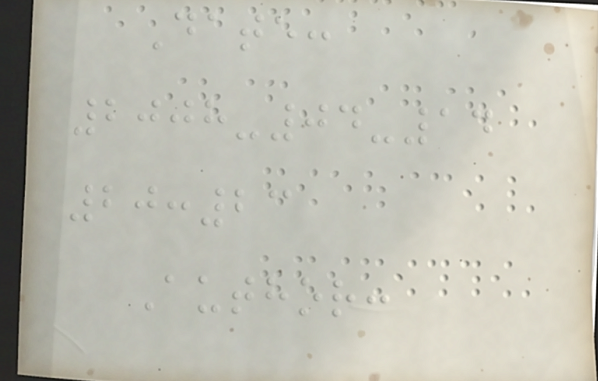Date:
2008-04-14
20:23
Author:
